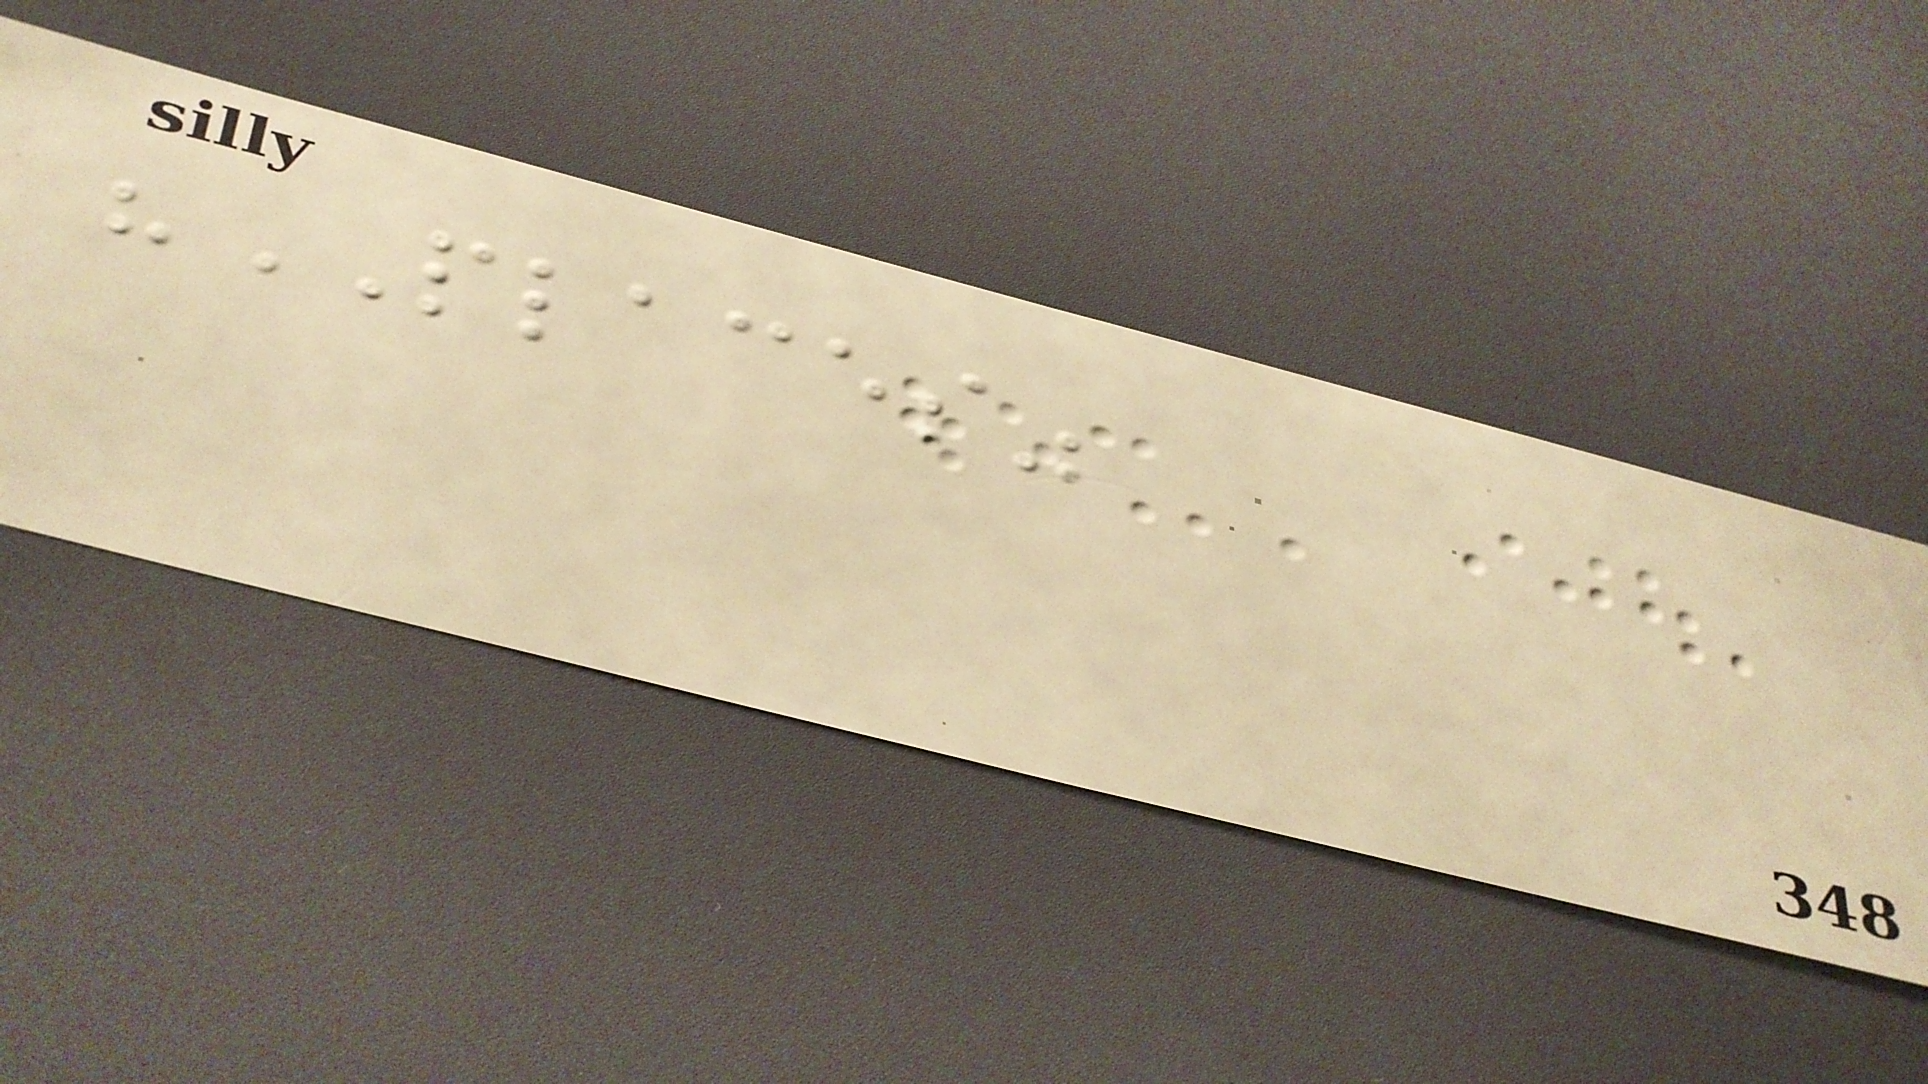"PLACES"
